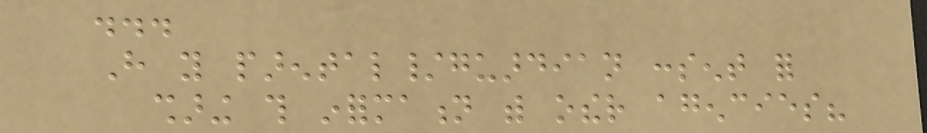...
Have you parental/guardian consent for
sharing this information with other agencies?
